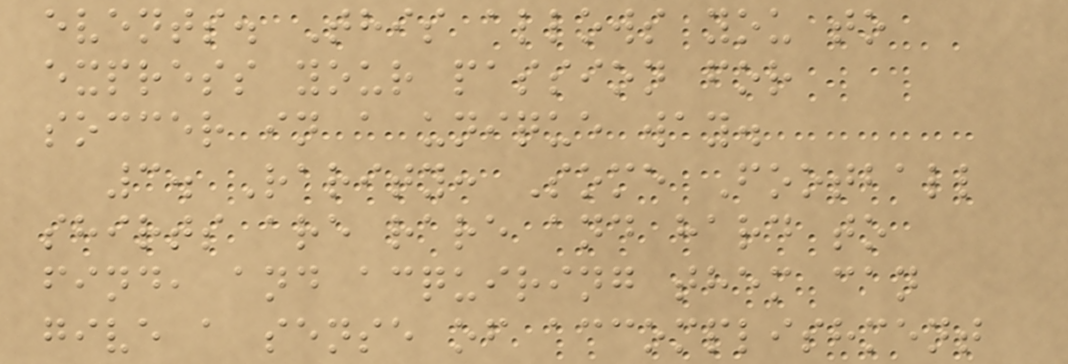events. This allows you to
express your passion for
soccer in a unique way.
3. Rarity: Some Football
shirts are rare and hard to
find, and acquiring them can
give a sense of accomplishment
